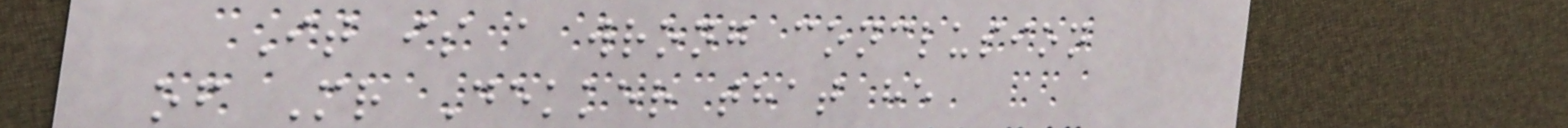It is a wrong conclusion
of Mr Dekker that he
